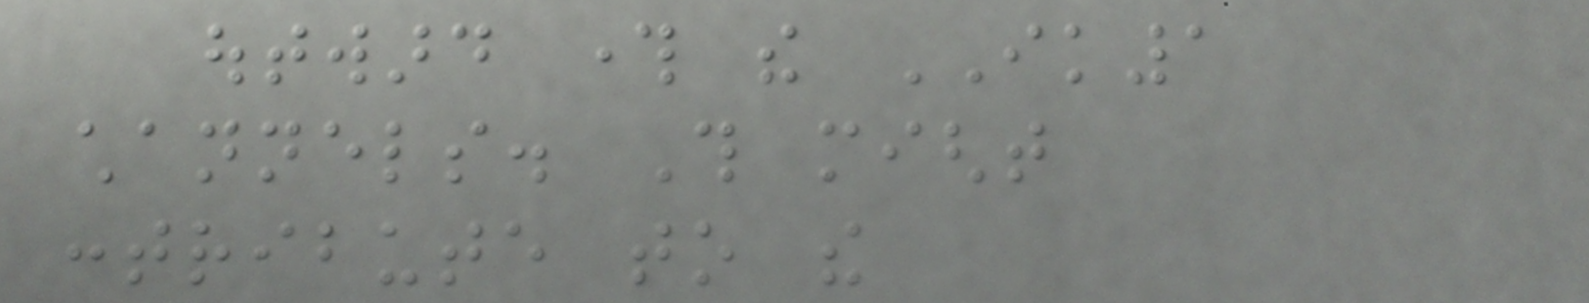outward through the IK1
channels. This might
contribute to the
